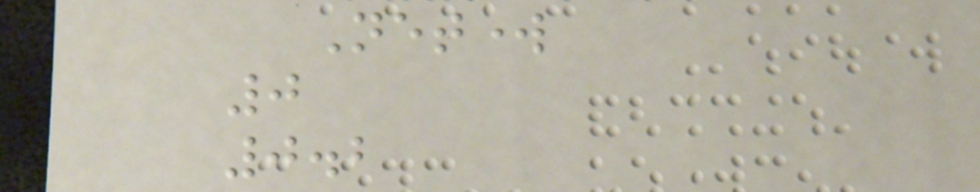Network
0
0.2
